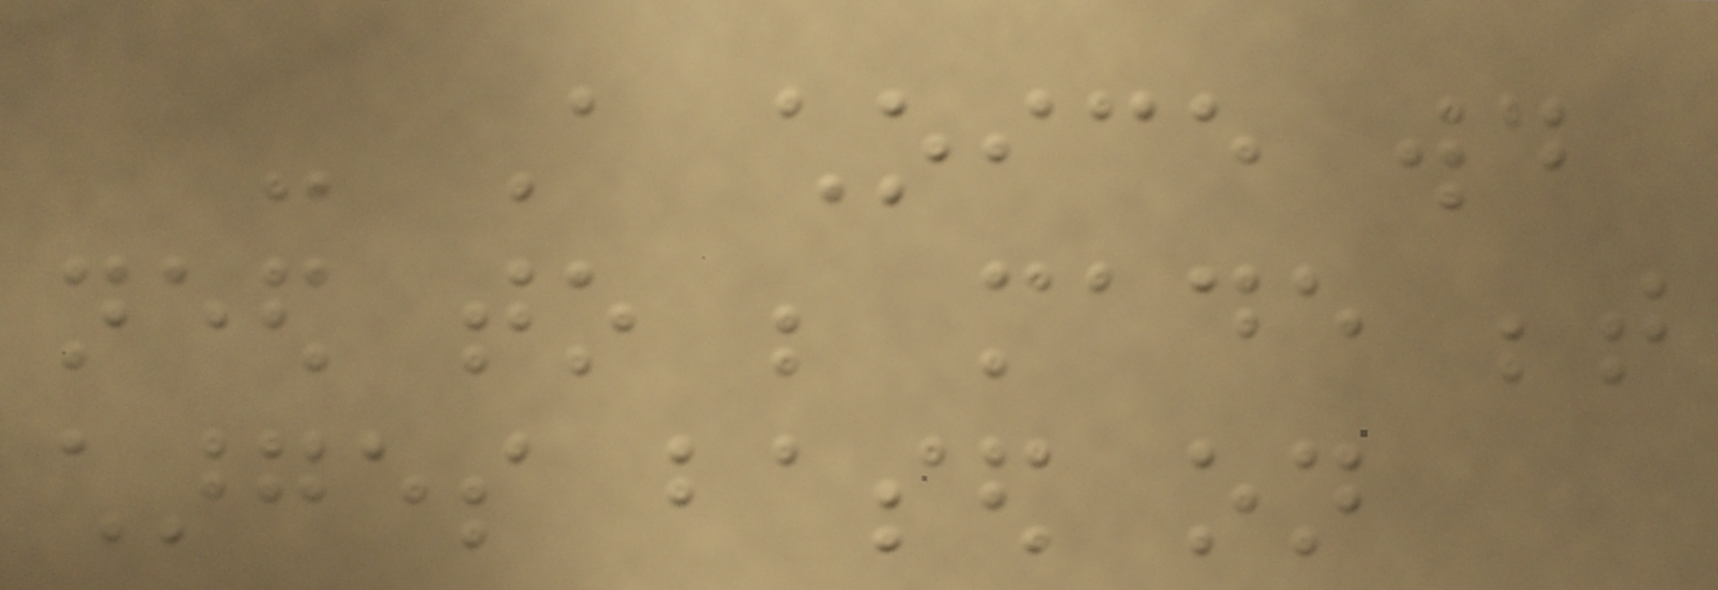- A choice would
need to be made between
charges based on
